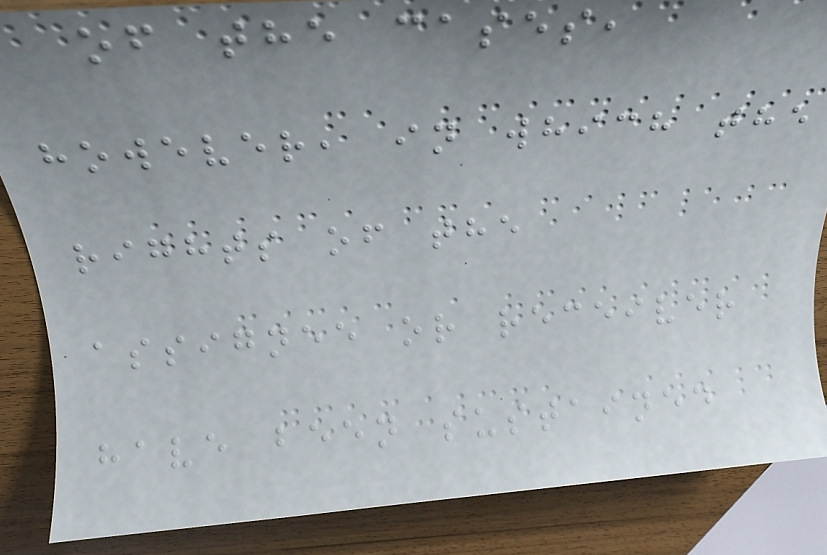of the cases,
however, in which the
rights of the
assignee or receiver
have been sustained
